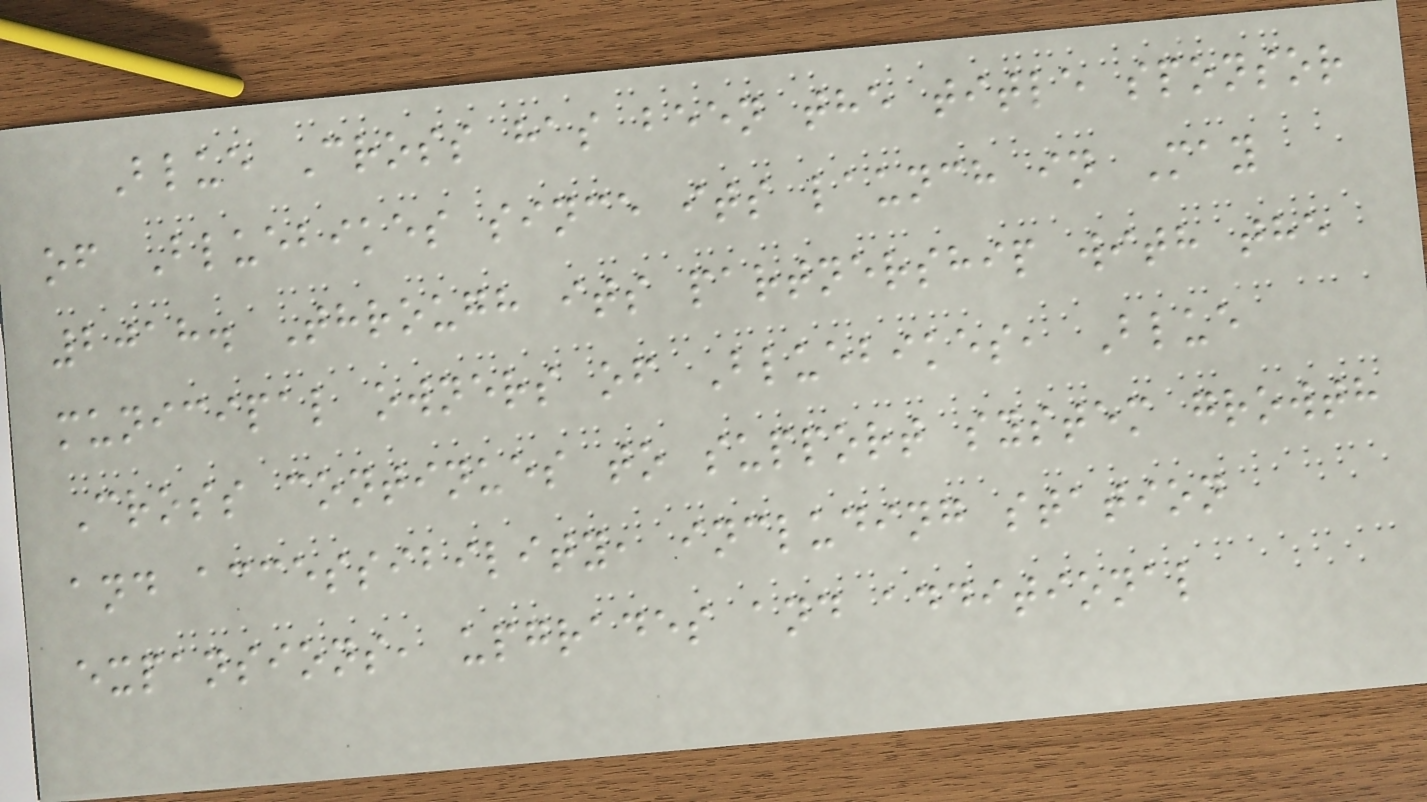Blue Cross has been the title sponsor
of Bluebikes since its launch in May
2018. Through its partnership with the
municipal owners of Bluebikes, Blue
Cross continues to support system growth
and accessibility, including station
expansions, upgrades and additional
